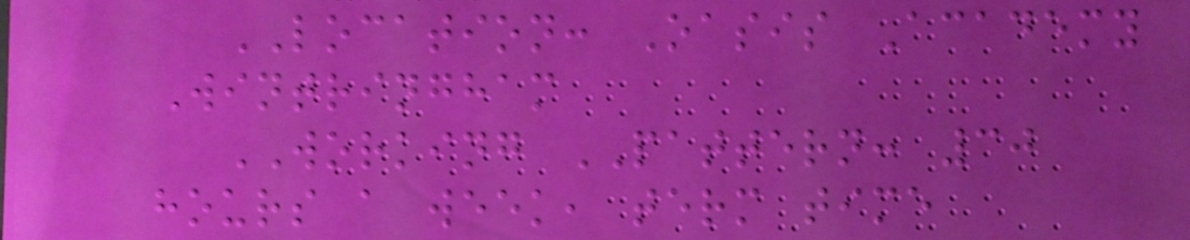LOCATION: Oasis Academy
Wintringham
WORKING PATTERN: 30
hours a week, term time
